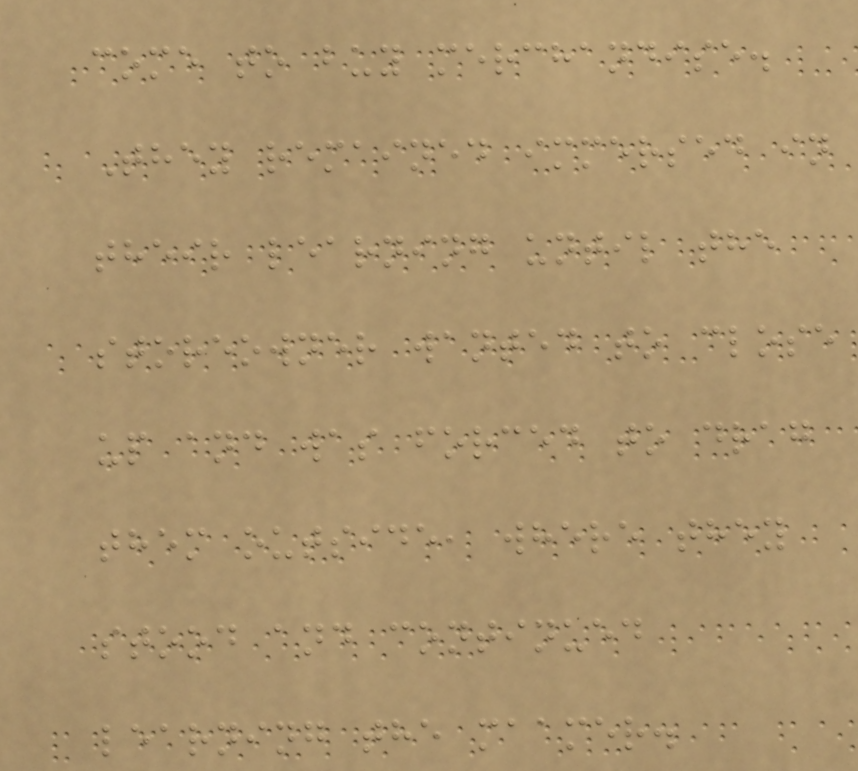come to buy merchandise.
They remained immersed in
their learning until the
storeowner wanted to close
up and was forced to drag
them outside, where they
stood and continued
learning the maamer.
